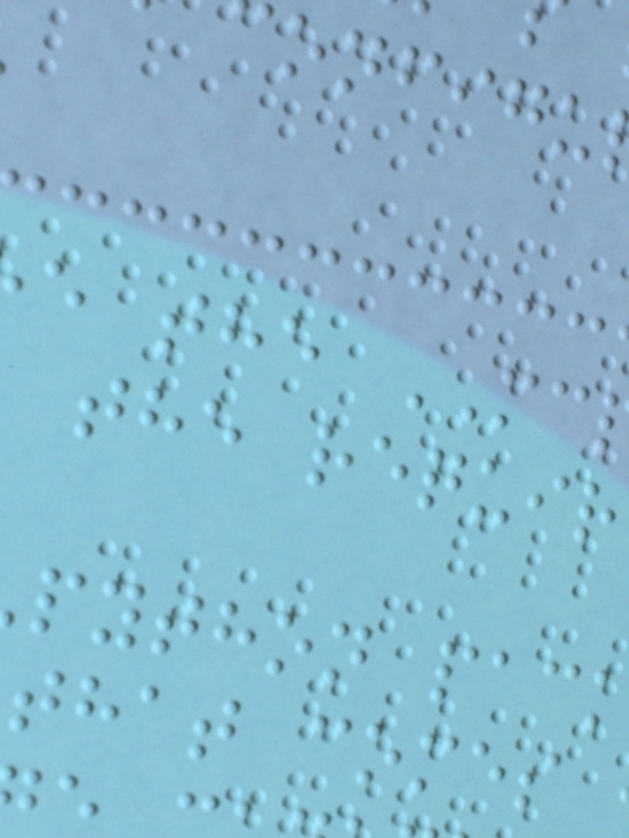e the MC
the requir
python pac
that comes
